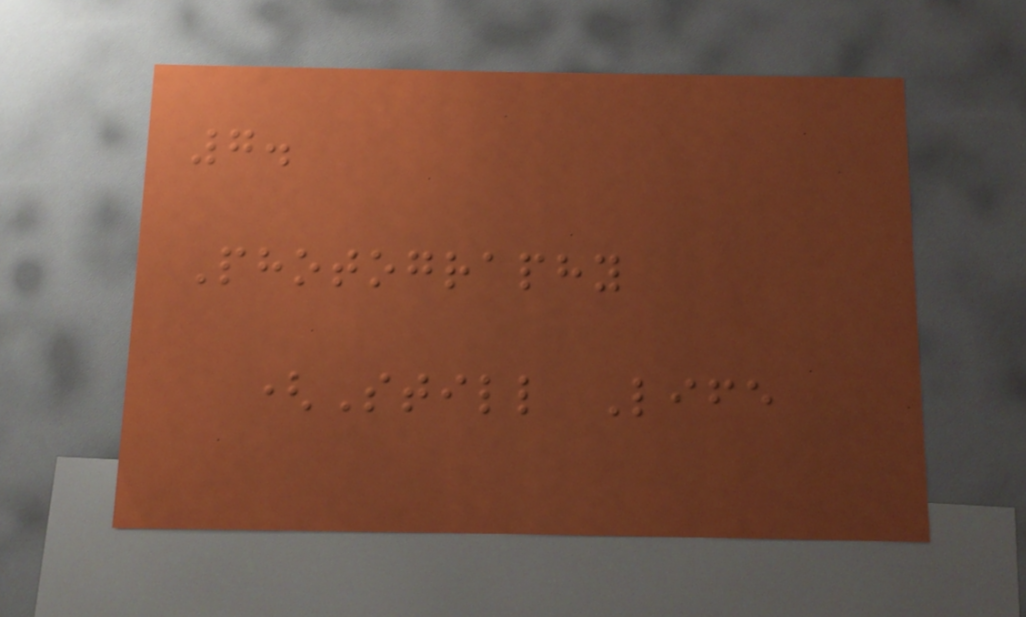7.
Photography
(Still Life
